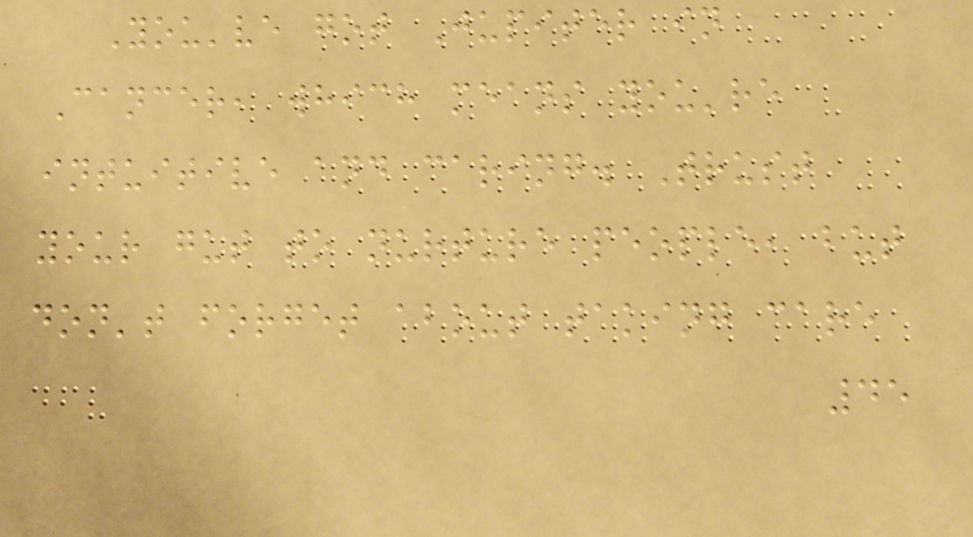You've got Jupiter in
Cancer, which means you're
intuitive and caring. Trust
your gut to nurture people, but
don't forget about taking care
45
